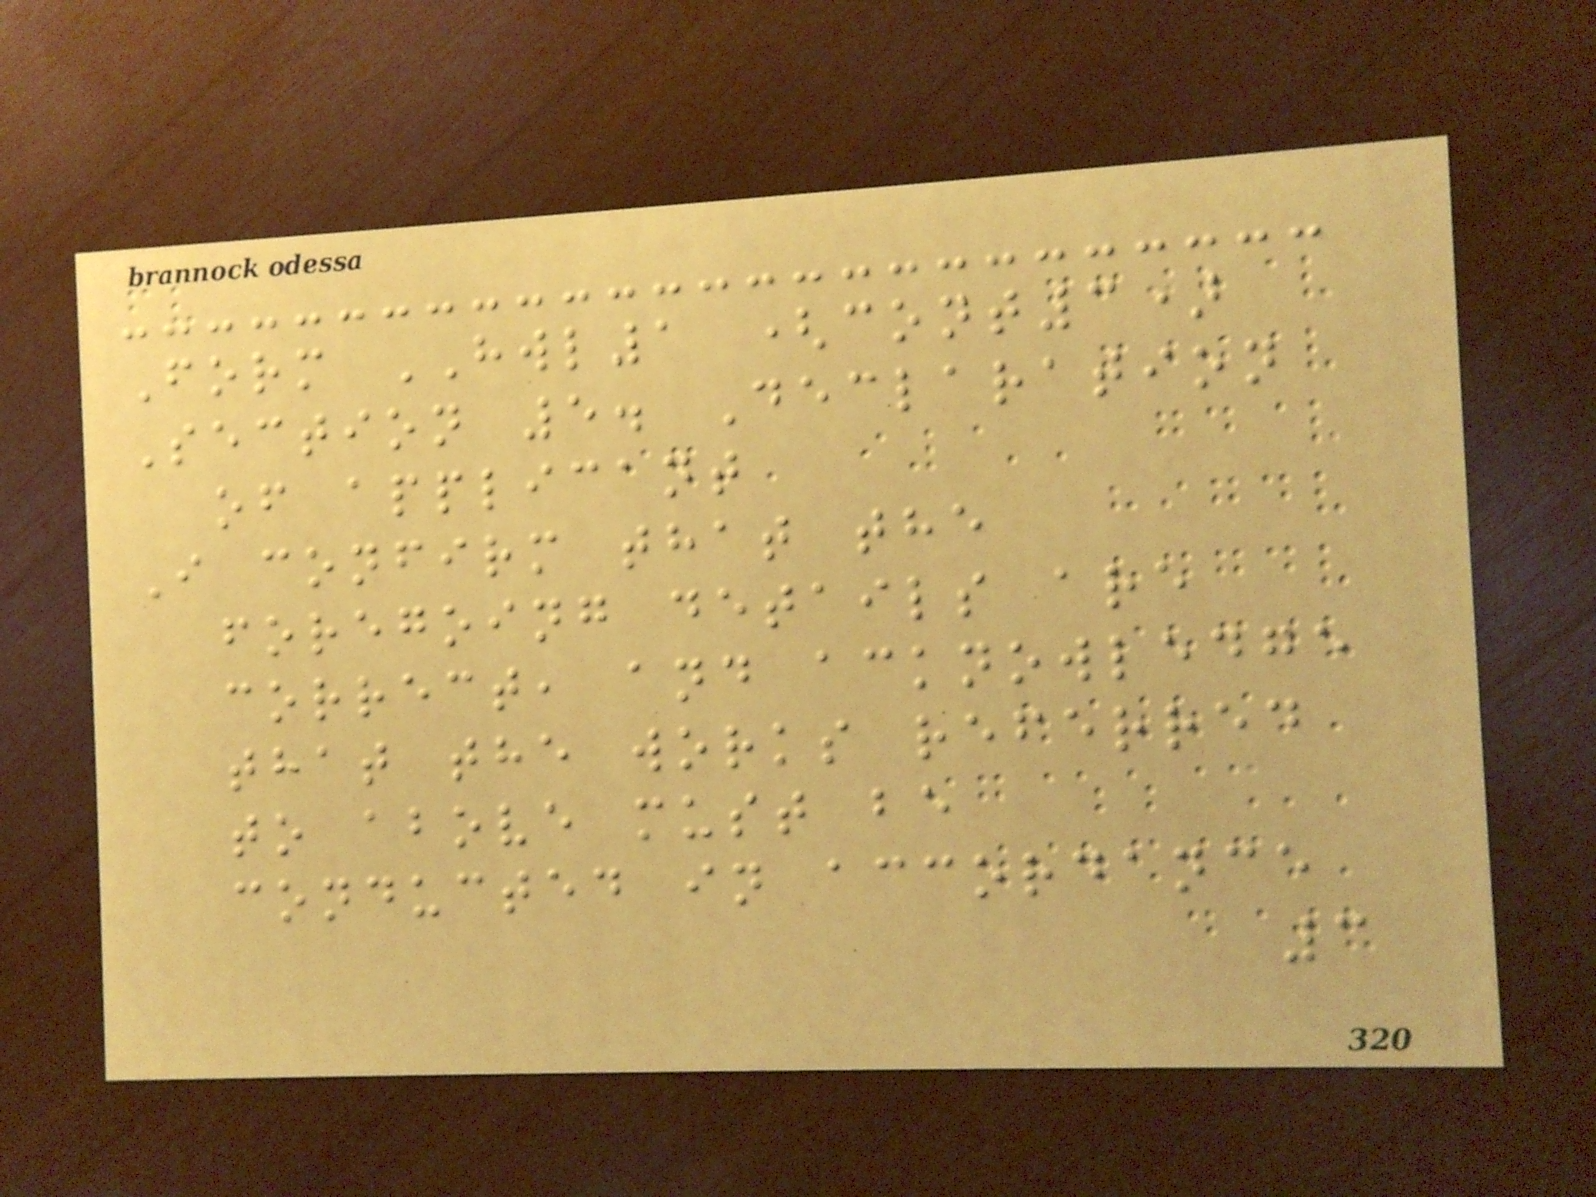Form HWL1 (cont3)
Section 5. Declaration
of applicant
I confirm that the
foregoing details are
correct, and acknowledge
that the works referred
to above must be
conducted in accordance
3
